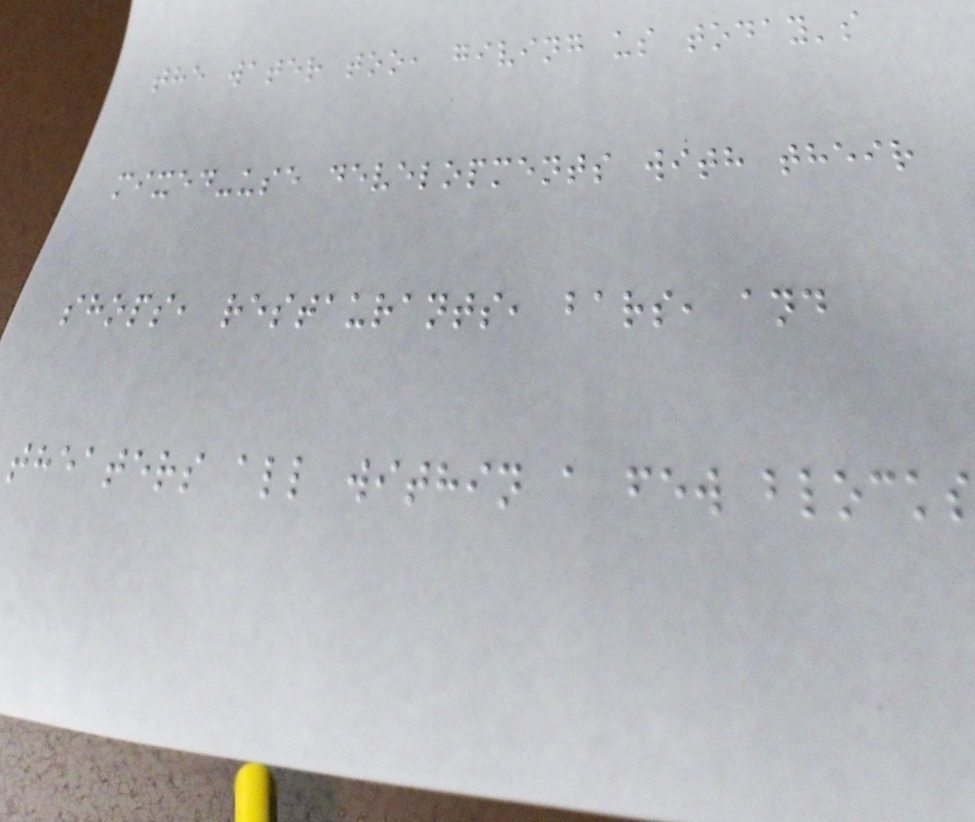the water too, giving us today's
mixed-use developments with their
shops, restaurants, bars, and
theaters all within a few blocks
